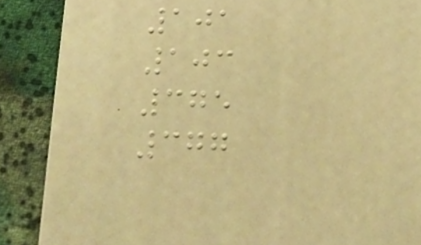101
103
375
377
